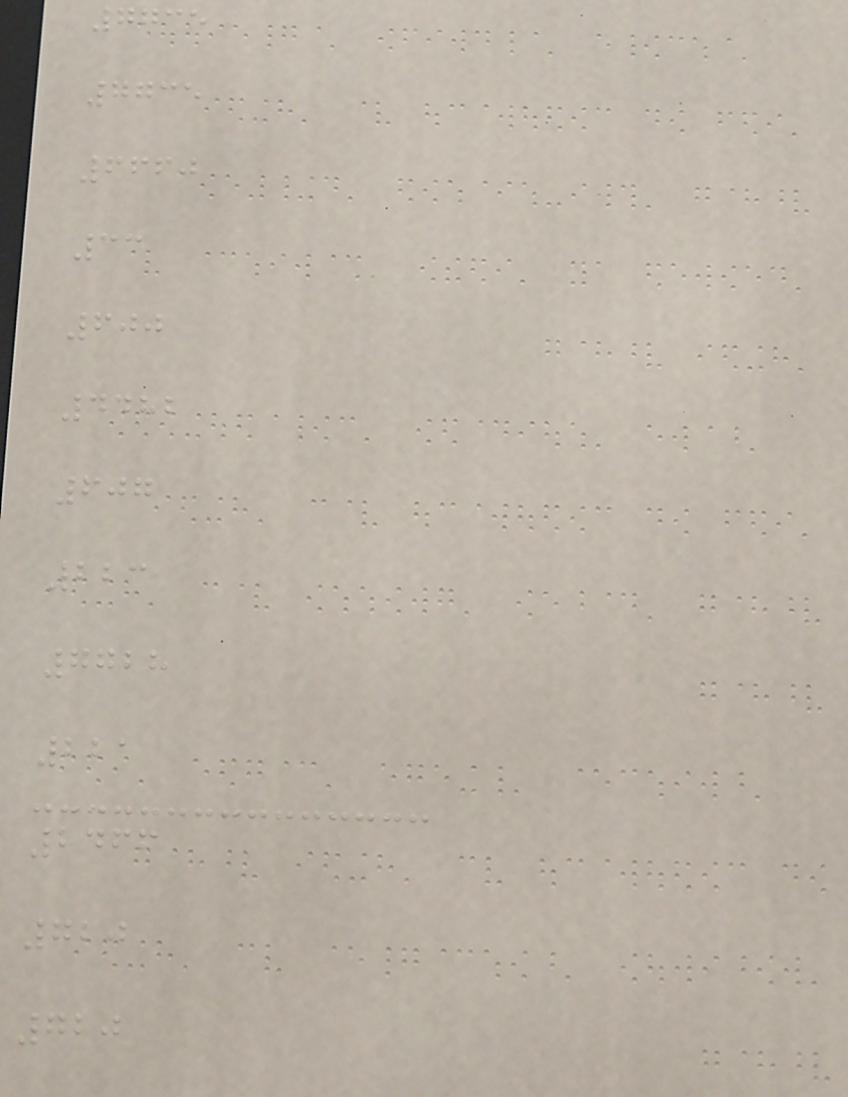7735
7735
6660
33
600
4482
607
223
7728
221
2466
720
720
